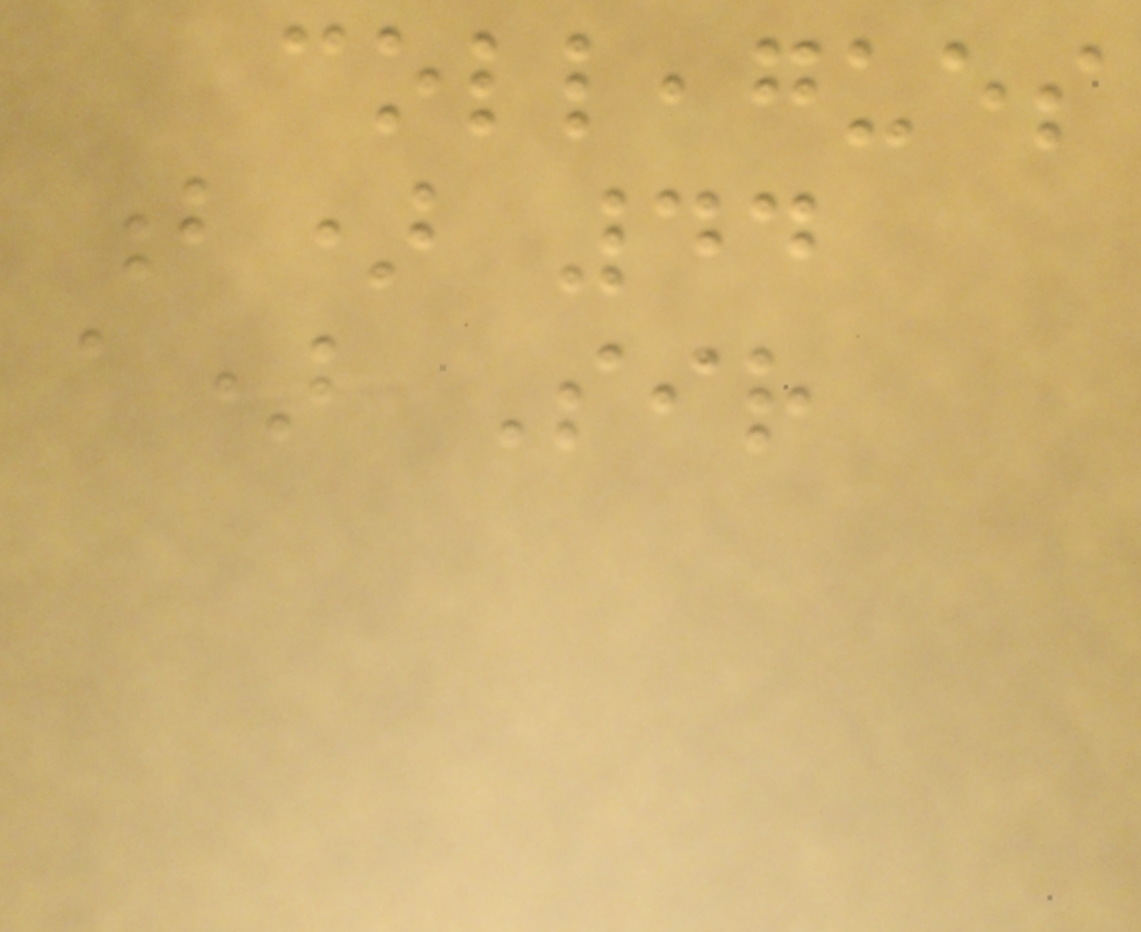colleagues
b) 44
a) Sir
